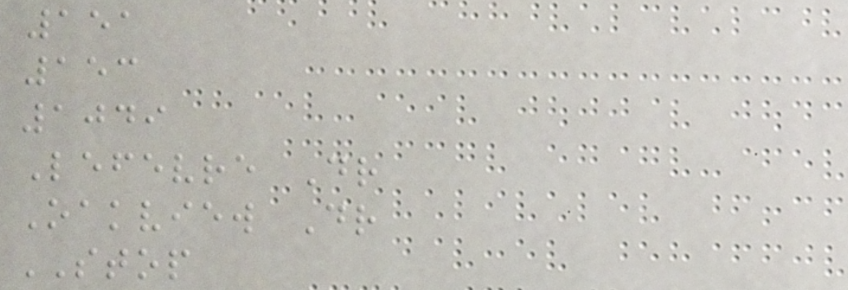151
153
1049
Lefevre Dr
Oakview Dr
STOP
